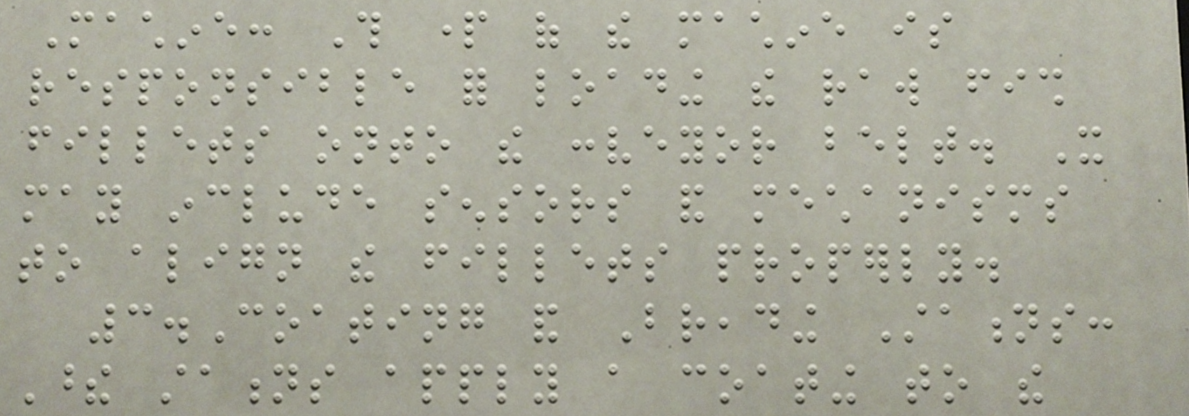Machine: This part of the machine is
responsible for loading the raw fish
fillets onto the conveyor belt. It
may include sensors and mechanisms
to align the fillets properly.
3.Coating and Breading Stations:
These stations apply a coating to the
